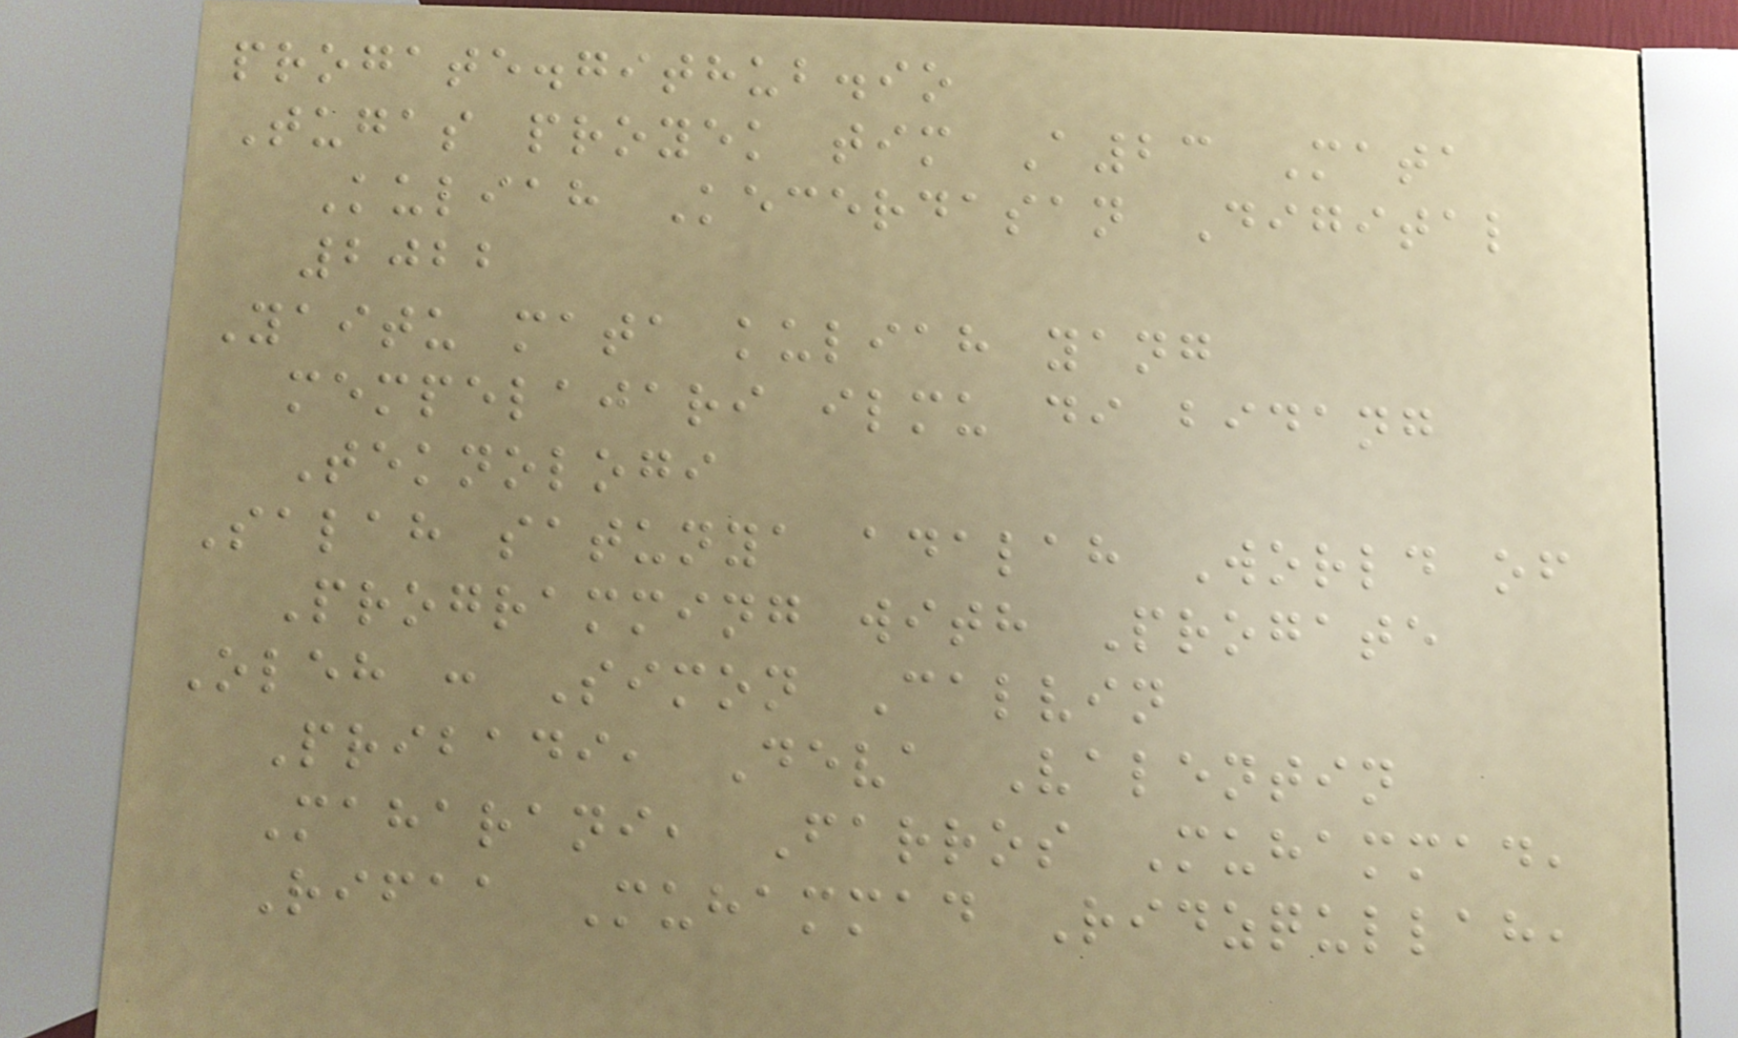progate.github.io
Tugas proyek tim A23 Mata
Kuliah Kecerdasan Digital
2022
Yaitu mata kuliah yang
mempelajari ilmu di bidang
Teknologi
Salah satunya adalah World of
Programming with Progate
Oleh : Simon Calvin
Pribadi, Deva Valentin
Maharani, Farros Muhammad,
Rifaa Muhammad Ridzqullah,
